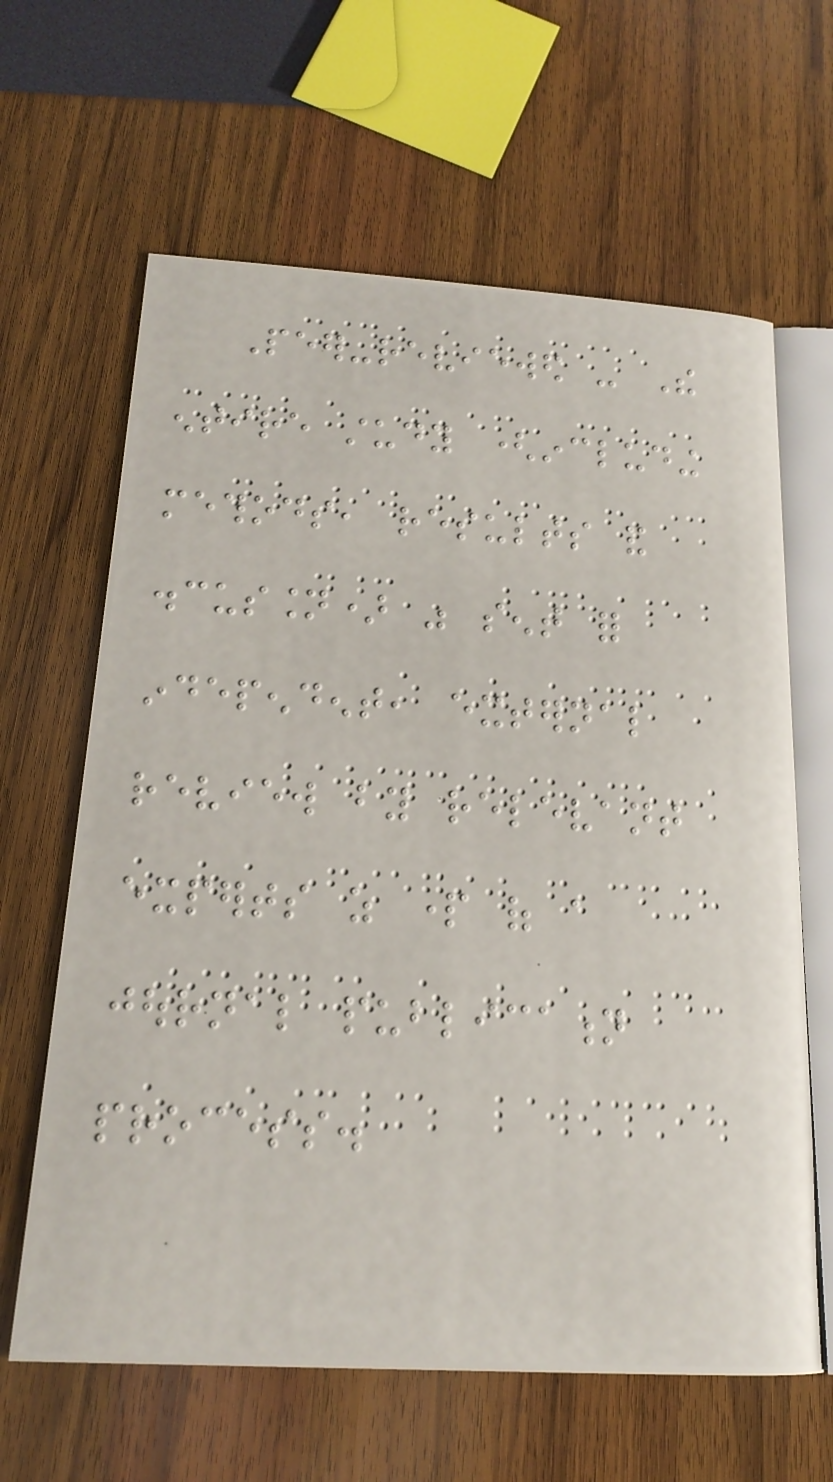Peer-reviewed - The
entire study (including
methods, results and
discussion) was sent for
independent, external
review by relevant
experts as part of a
journal publication
process.
